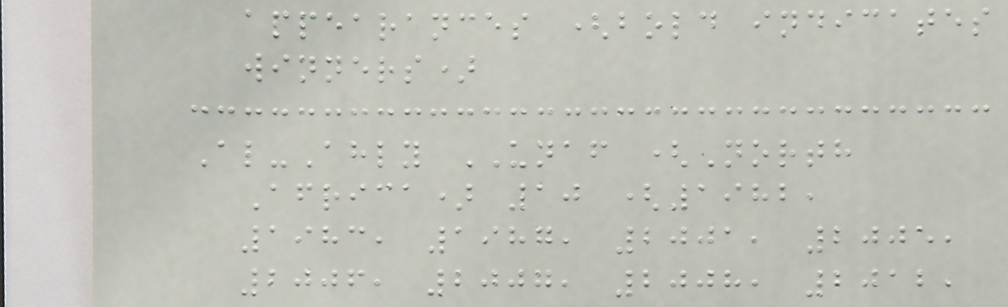appearances (bold indicates
winners)
Al-Ahly UNAF (North
Africa) 10 (1982,
1983, 1987, 2001, 2005,
2006, 2007, 2008, 2012,
